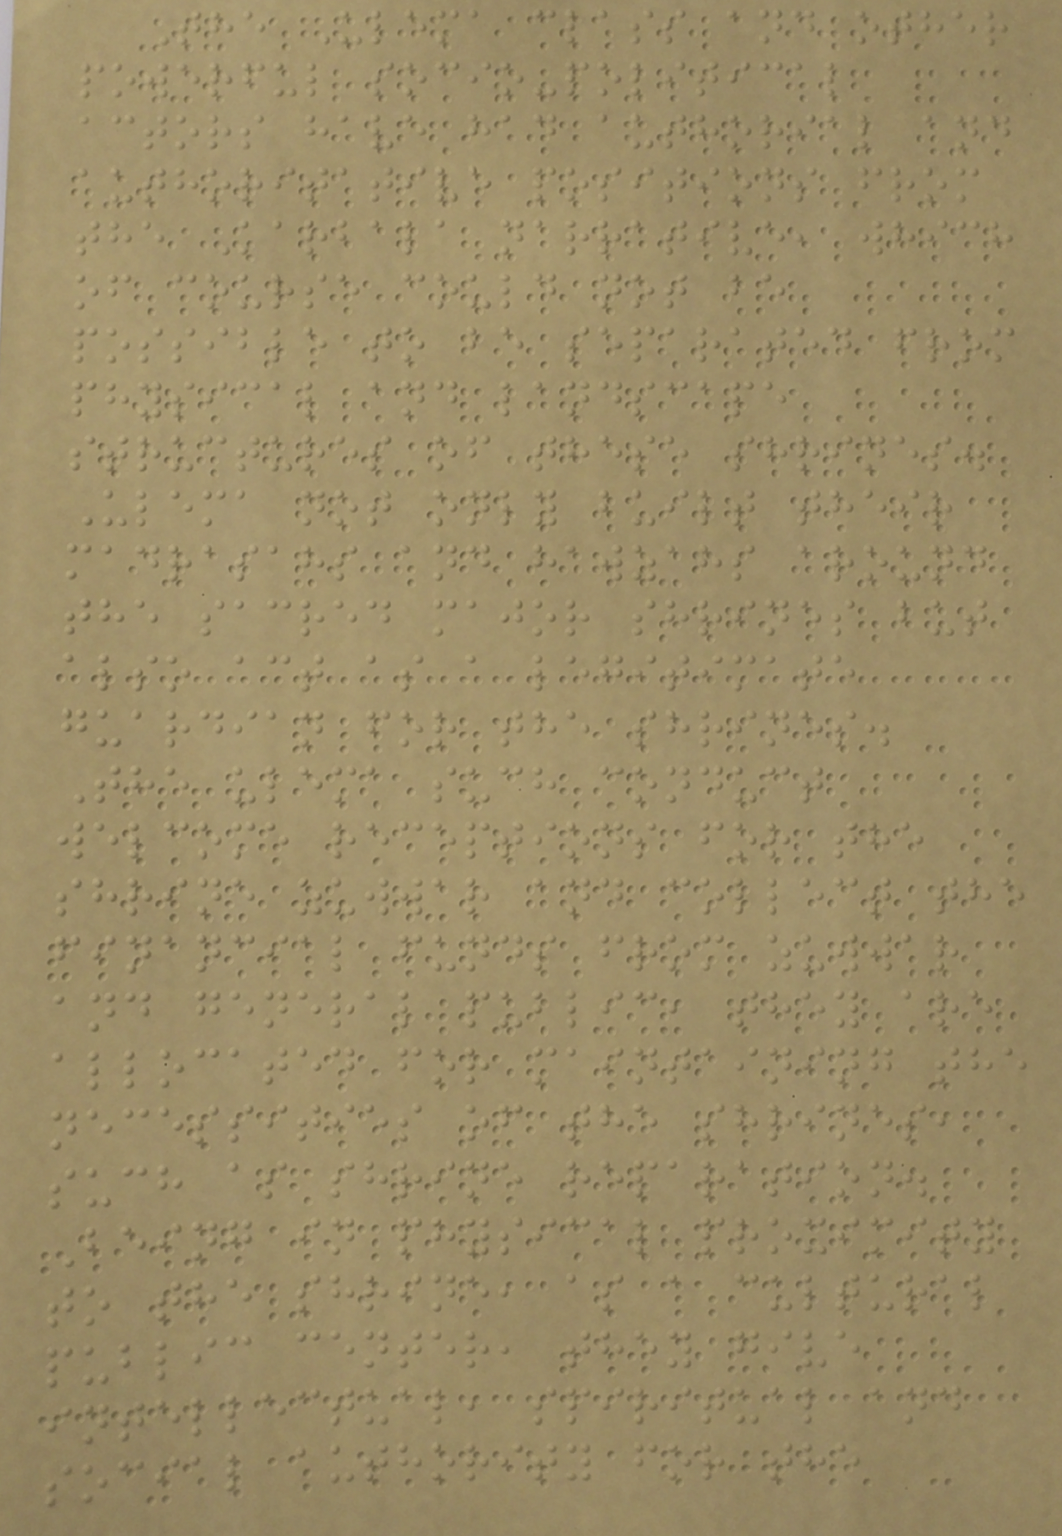The Ulema class and other
powerful socio-political
actors have had authorial and
authoritative positions from
the Karbala narrative, which
of course could not be
possible to be separated from
physical and landscape
structures of these shrines.
Ulema not only built their
madrasahs and hawzahs around
the sacred major shrines but
also act as a legitimate
guardian for the shrines.
The ulema such conduct
welcome receptions for the
shrine zuwwar and collect the
financial funds from zuwwar
and general public, they are
allocated for maintaining the
necessities of the shrines,
such as shrine reparation.
Being in physical proximity
to the shrine, as a cultural
public center, they give
intellectual, spiritual and
social authority for the
